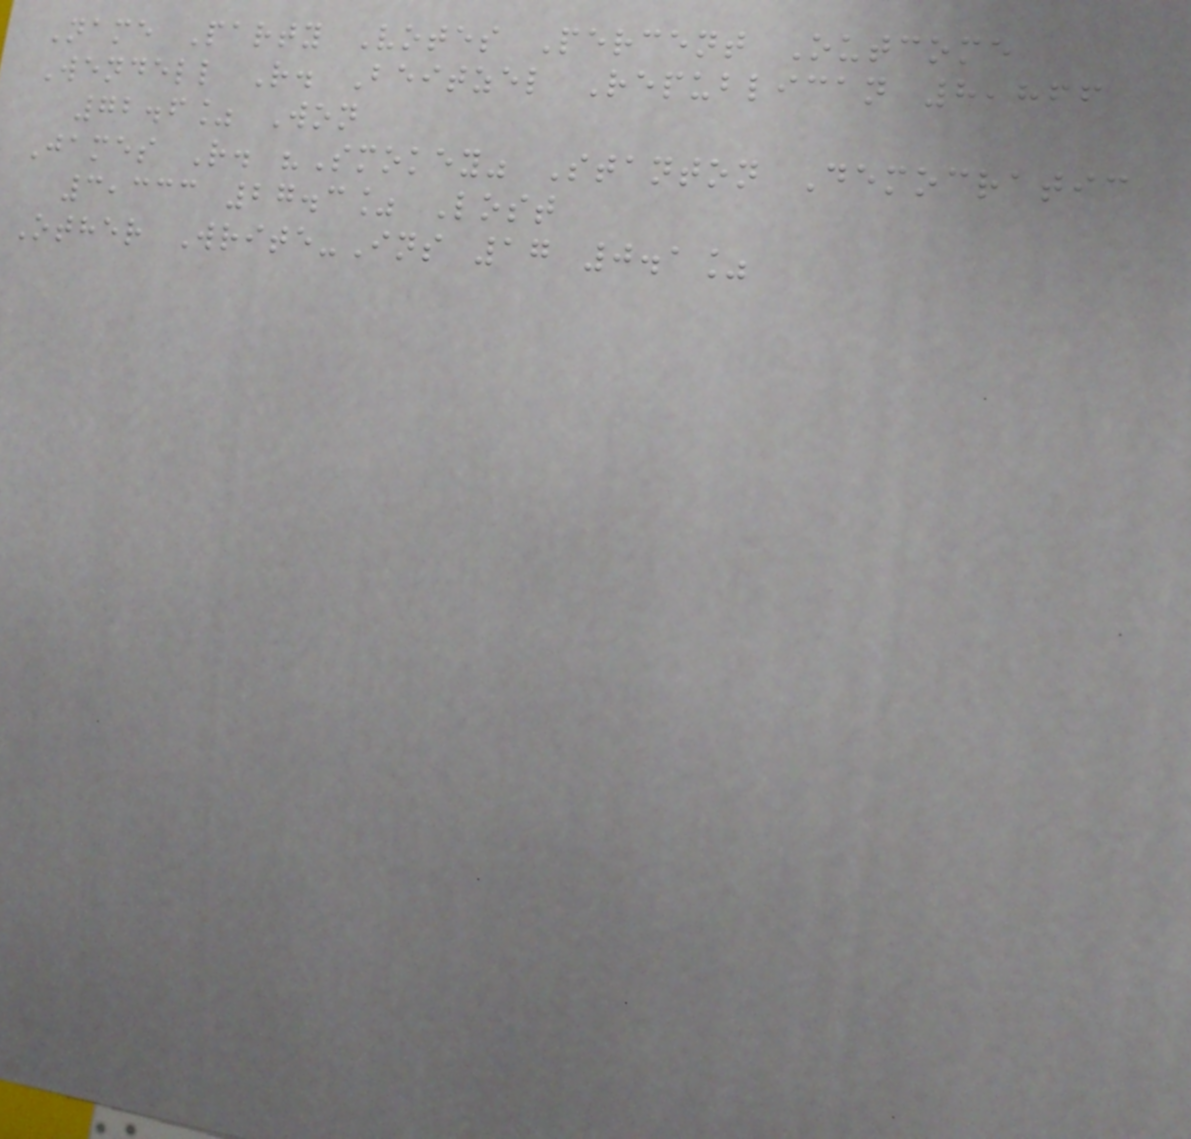Name Party Votes Percent Outcome
Wendell R. Beitzel Republican 8,866
72.6% Won
James R. "Smokey" Stanton Democratic
3,333 27.3% Lost
Other Write-Ins 17 0.1%
